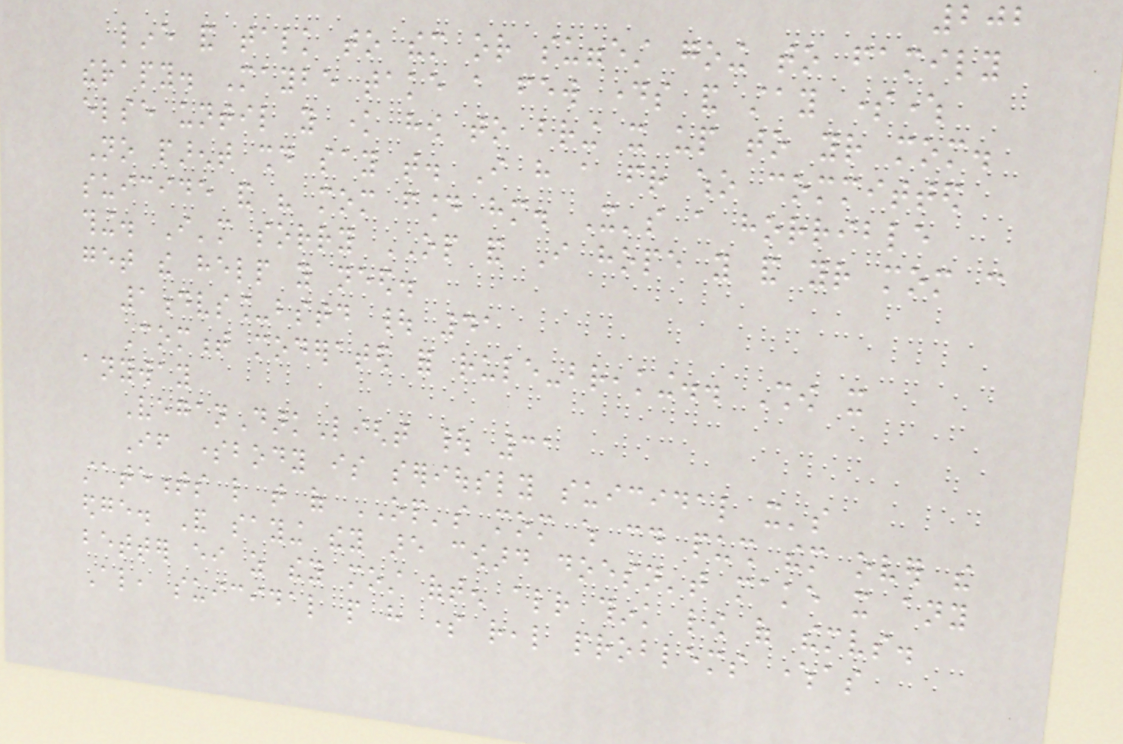202
line and talk to them or suggest going to family
therapy. Maybe take a few days and stay somewhere
else until you know how to bring it up to your mom.
No parent should say that. I have a friend who committed
suicide and his mom found him. It's a horrible
thing. I'm sorry OP and I hope you and your mom can
get the help you need.
1dvs_bstd | 41
Comment moderated for rule-breaking.. Show it
anyway
VeganDarkLight | 31
If somebody is seriously suicidal it's
statements like that of OP's mom which could push them over the
edge. And saying they are coward doesn't make it any
better either as they most often already think low of themselves.
Also, suicidal people have some real problems whereas
